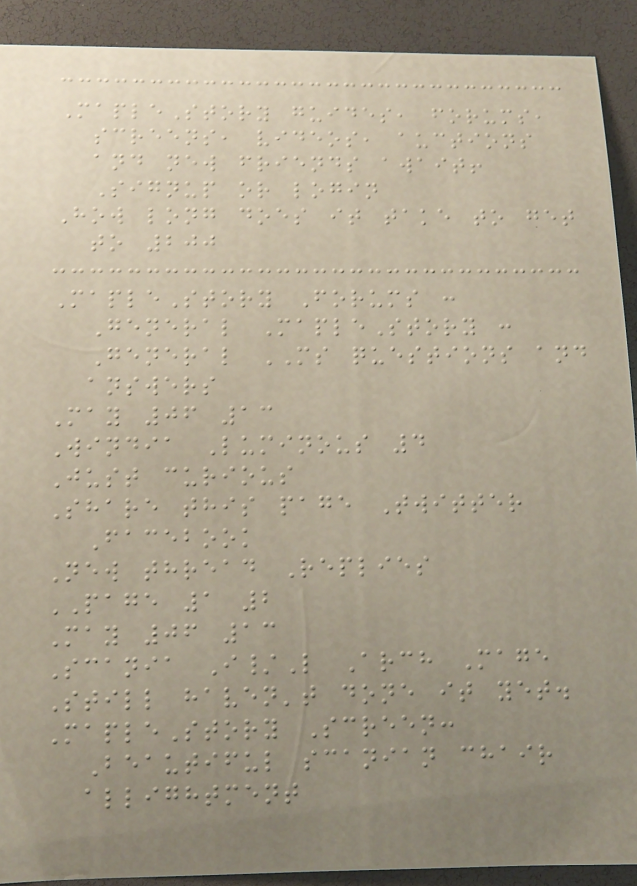MapleStory guides, forums,
screens, videos, auctions
and new friends await!
Signup or login
How long does it take to get
to 200
MapleStory Forums :
General MapleStory :
General MS questions and
answers
May 06 13
Windia Luminous 4
Just curious
Share this page Twitter
Facebook
New thread Replies
PAGE 1 2
May 06 13
Scania I/L Arch Mage
Still haven't done it yet.
MapleStory Screen:
Beautiful scanian chair
allightment
